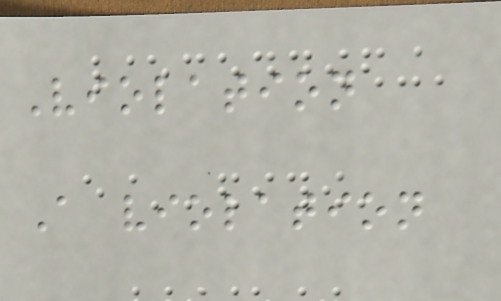Violation
A violation
